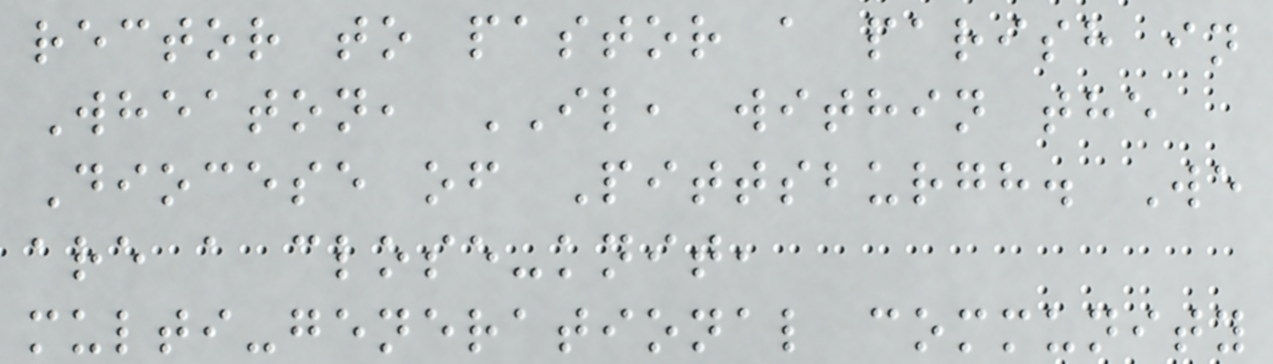rector to pastor a parish in
Wheaton, IL, within the
Diocese of Pittsburgh. We
are a close-knit,
multi-generational community
